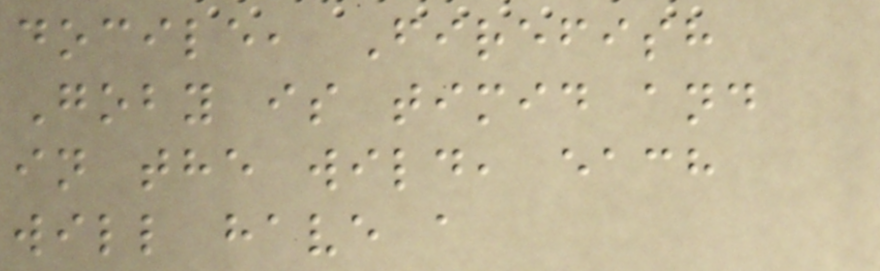docile, Firefish
Goby is timid and
in the wild, each
will have a
